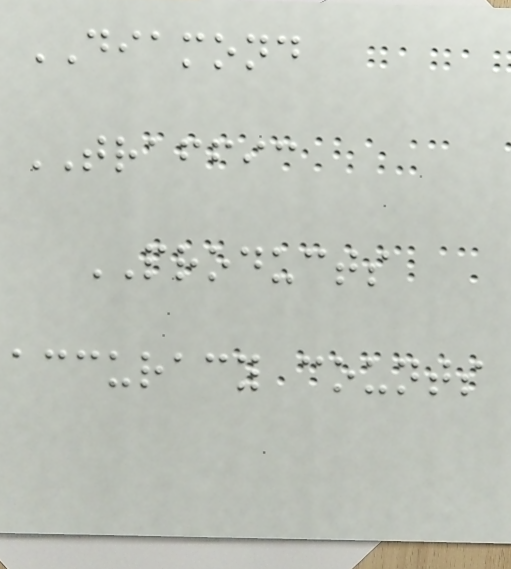DIAMOND
TRAFFIC
PRODUCTS
accuracy counts
